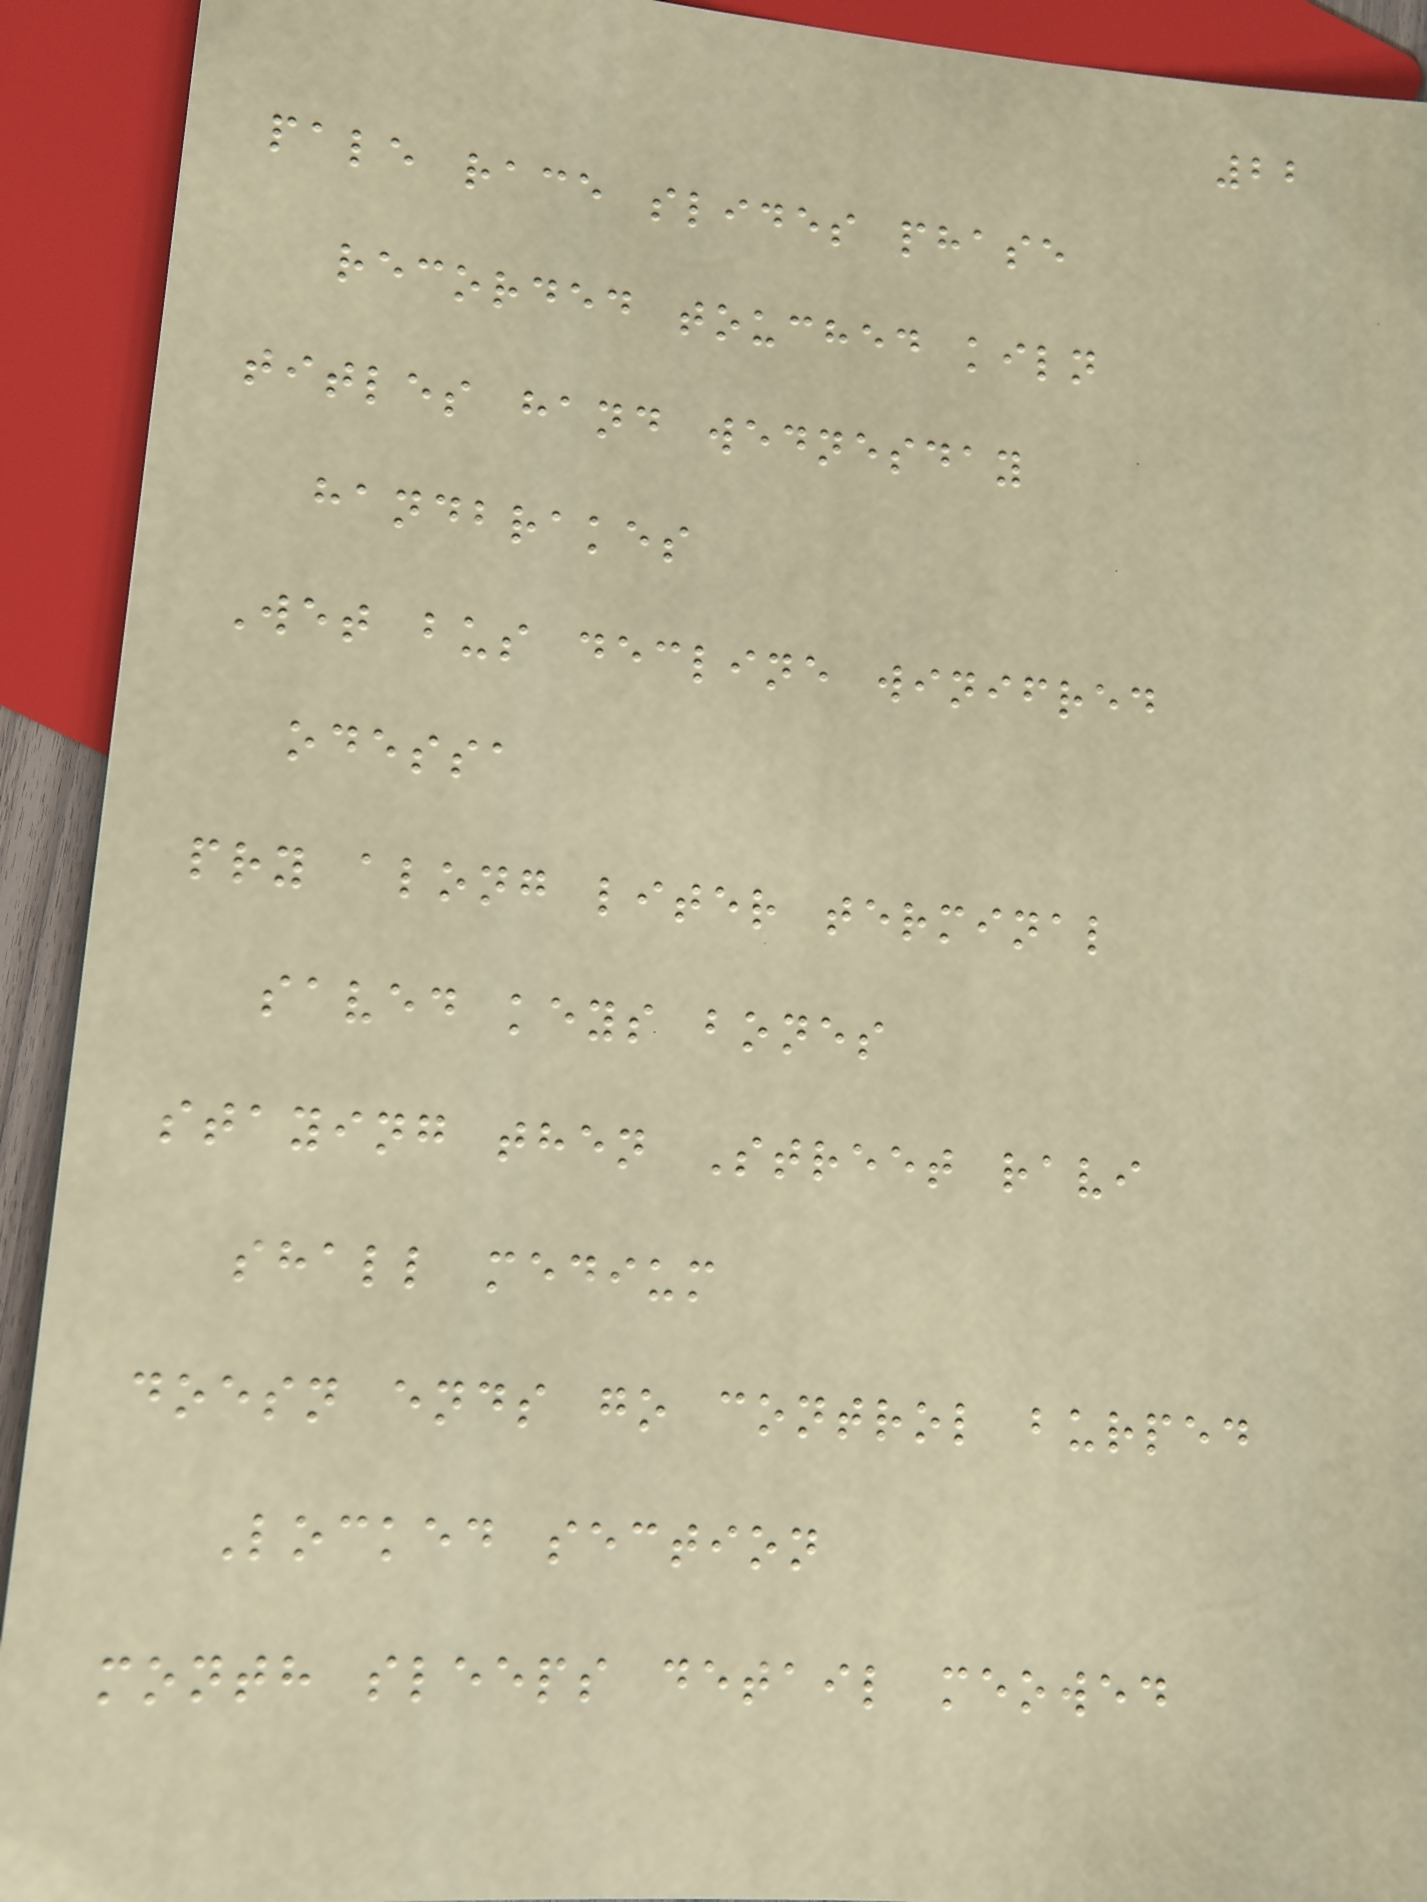22
pale race slides phase
recorded touched kiln
titles hand wednesday
handbrakes
Wet bus decline winifred
odessa
pry along liter terminal
saved keys bones
staying then Street ravi
shall medium
doesn ends go control burped
Locked section
month sleeps detail meowed
